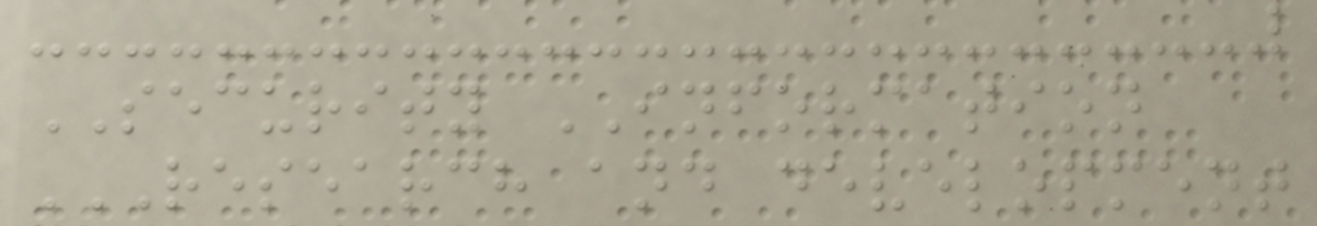SECURITY INFORMATION
RESEARCH AND DEVELOPMENT
